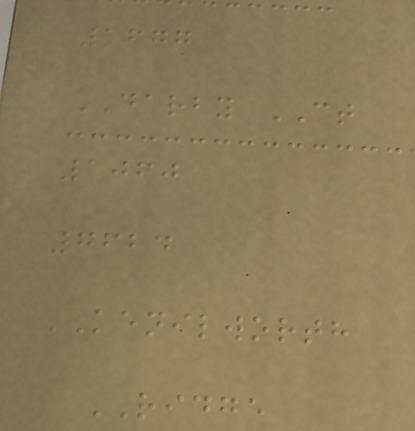1677
DARBY CT
1060
7624
KENILWORTH
RIDGE
